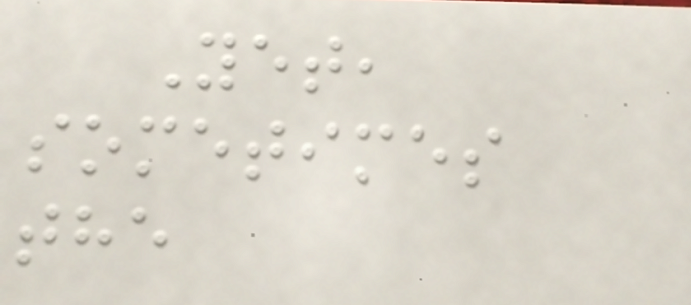Yet,
sometimes
the
